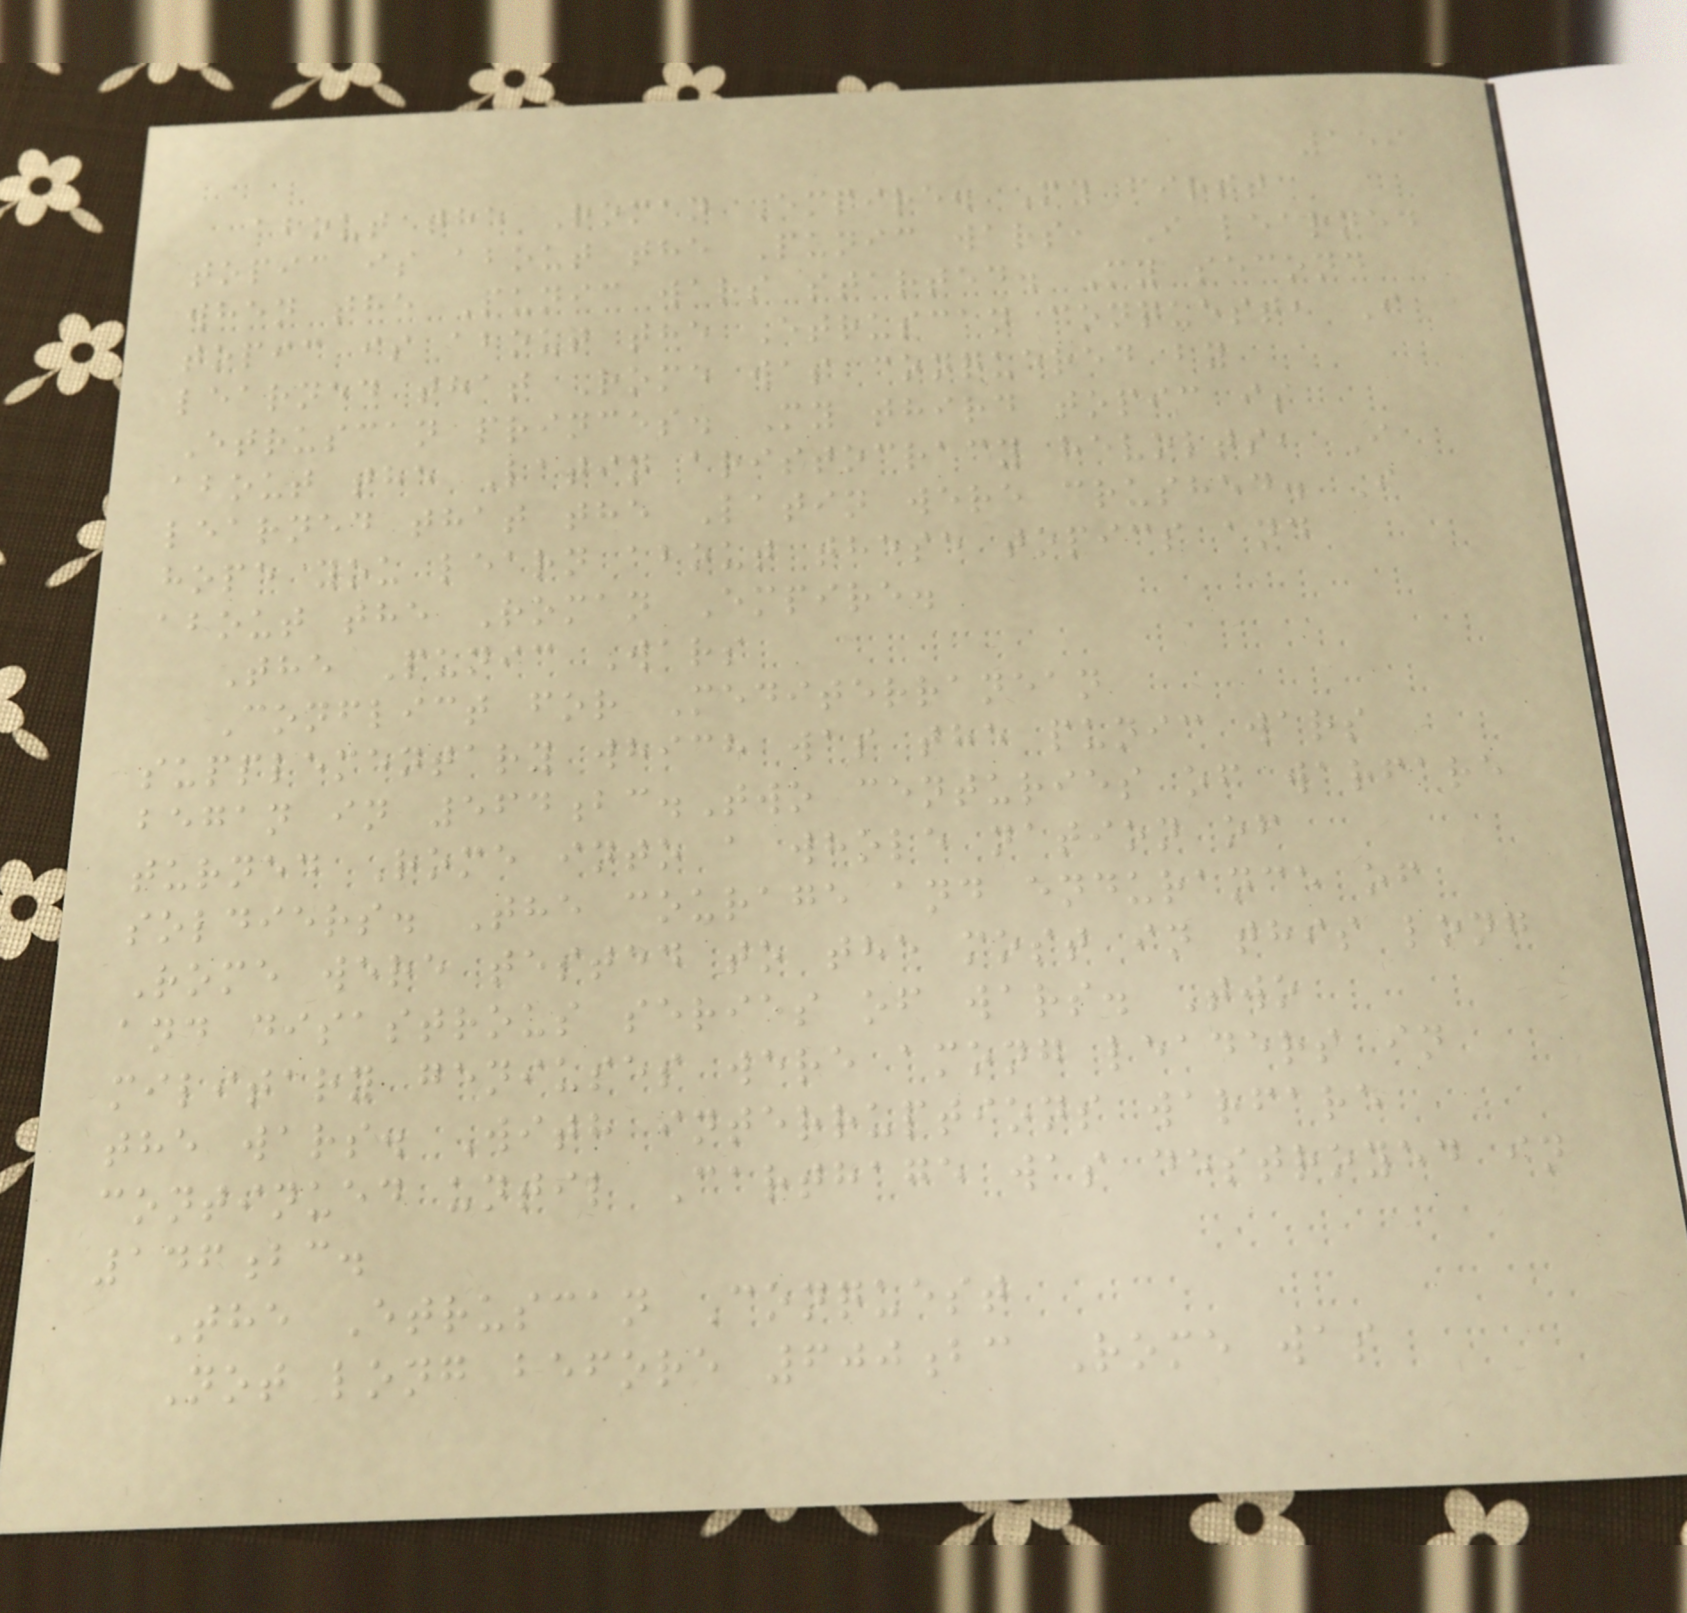159
about the Roman Empire. My first
topic is about the Punic wars, I learned
when the Punic wars started. My second
topic is about the Etruscan conquest, I
learned that Rome was conquered by
Etruscan princes. My third topic is
about the Latin aristocracy revolts, I
learned that the Latin were crushed. I
hope you learn about these topics and
about the Roman Empire.
The Punic Wars
Conflict for Mediterranean
supplementary which was the punic wars
began in 564bc.Two centuries of warfare
turned Rome into a whole nation of
soldiers. The courage and endurance of
Rome were tested to the most in this long
and disastrous series of wars. Two
military geniuses were among leaders in
the wars. With interruptions warfare
continued until Carthage was destroyed in
146bc.
The Etruscan Conquest
Not long before 600bc Rome was
